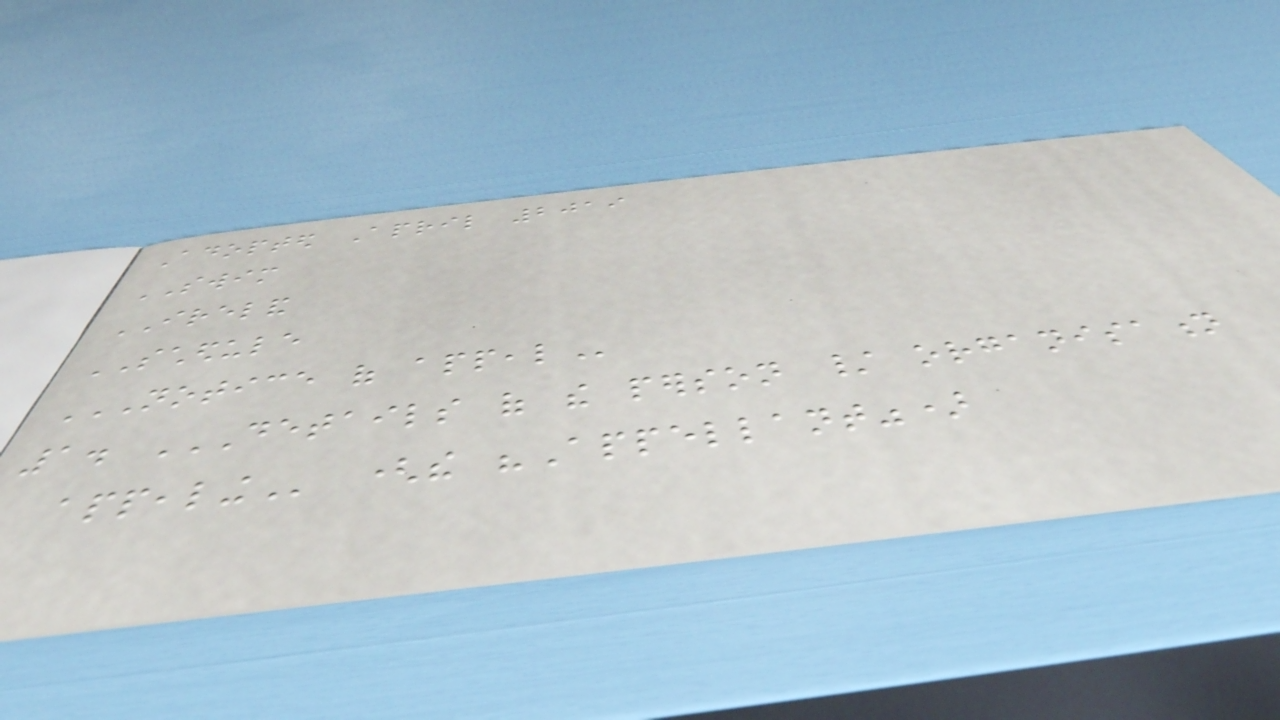Adopted April 2019
SWIM
IRELAND
SCHEDULE
NOTICE OF APPEAL
1. DETAILS OF THE PERSON / ORGANISATION
APPEALING (the "Appellant")
